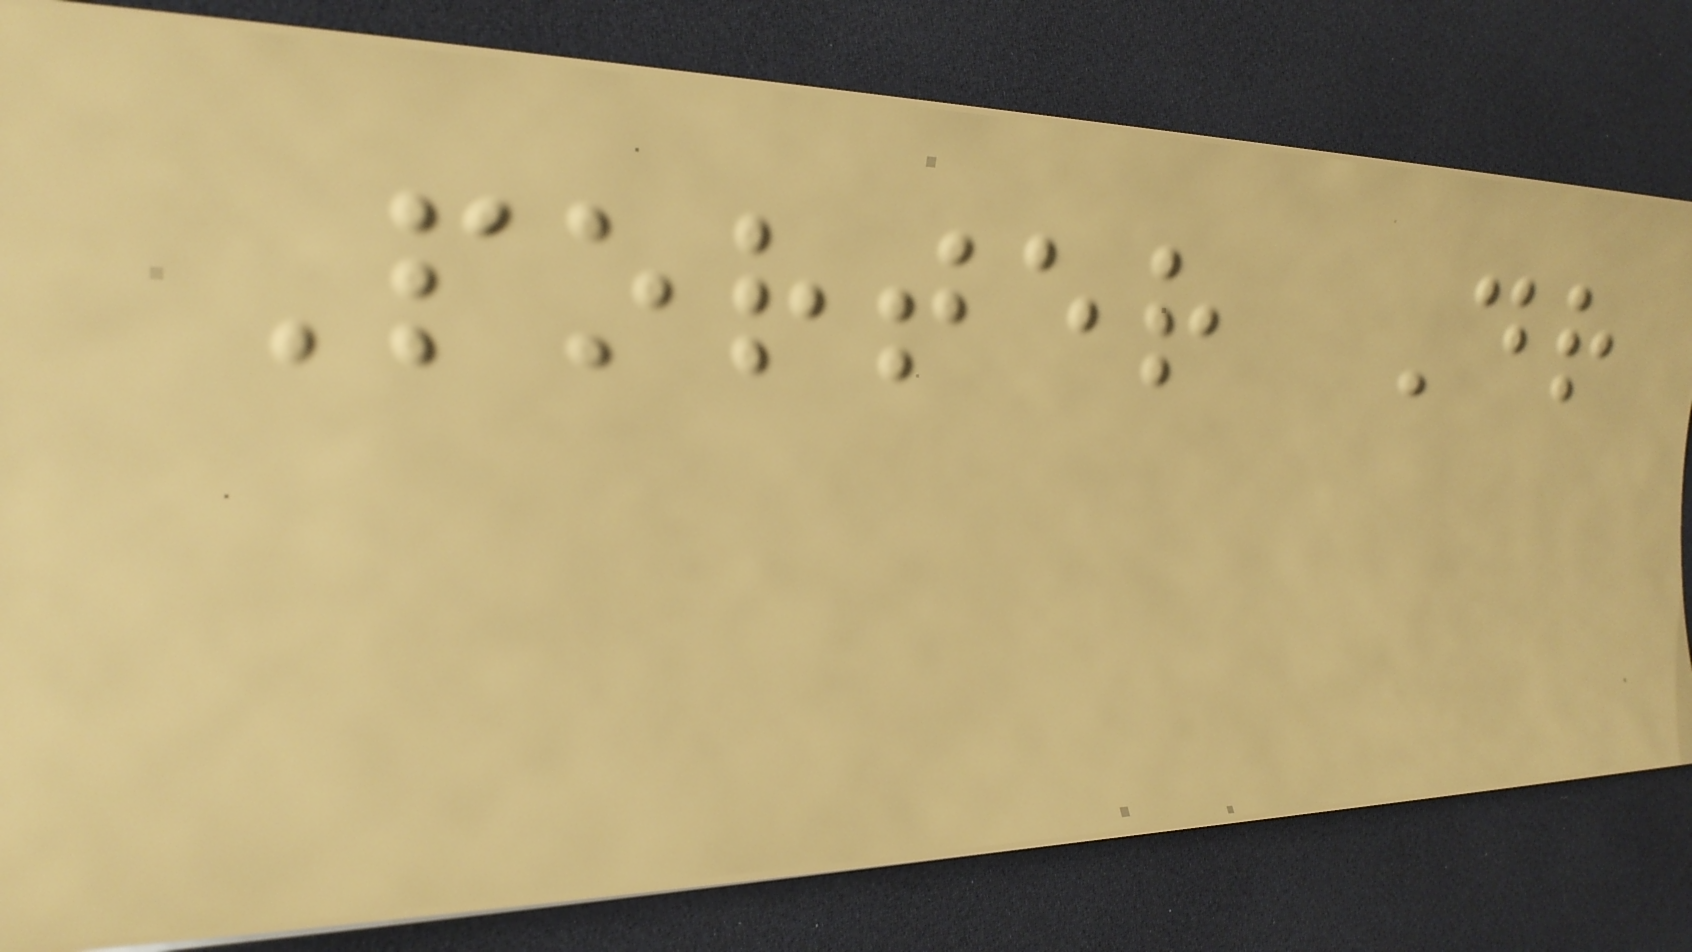Porter Dr
